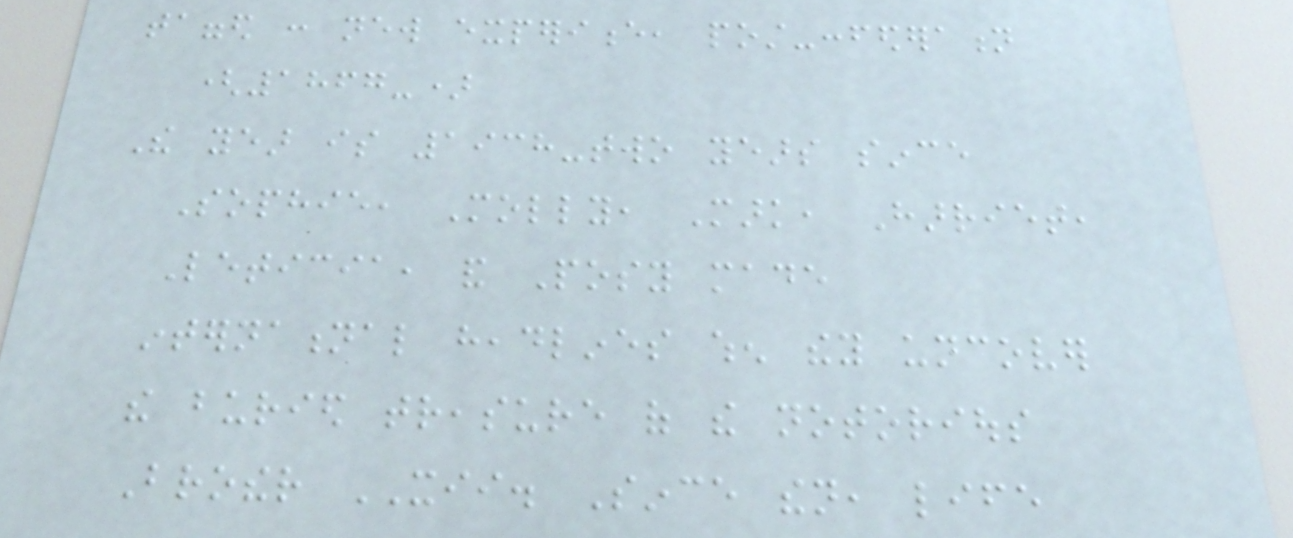tagged : new experience, post-confederation
(1867-)
The year is 1938-two years since
Sophie, Molly, Mark, Harriet,
Leticia, and Posy made
international headlines when they uncover
the buried treasure of the notorious
Brother XII. Since then, life
